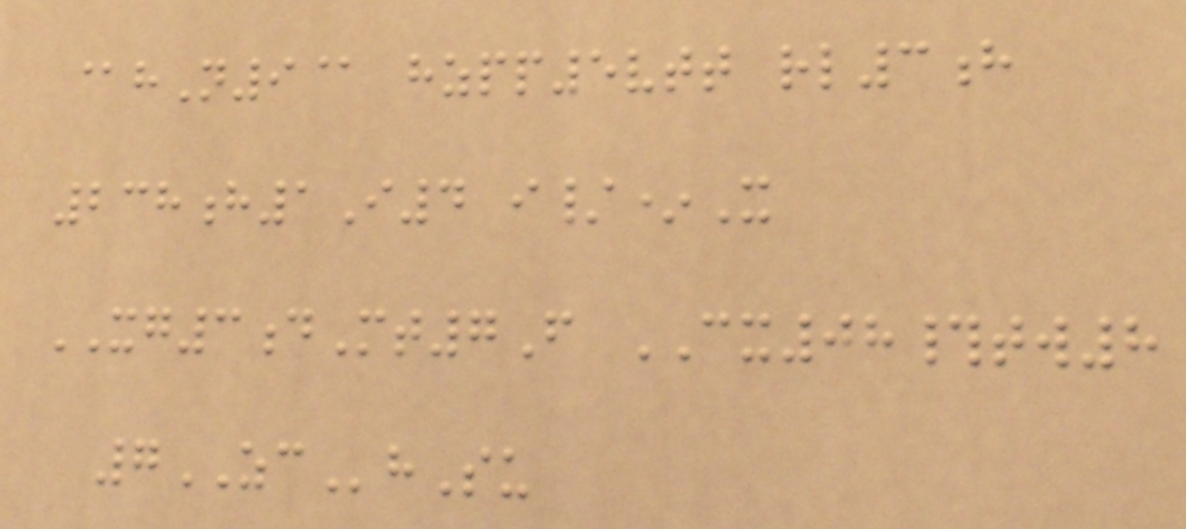@hN9@ hzpp5vtt rl3h
238h1I4 i/*X
XG3dMt7F CX08#tw8
7ZChSu
